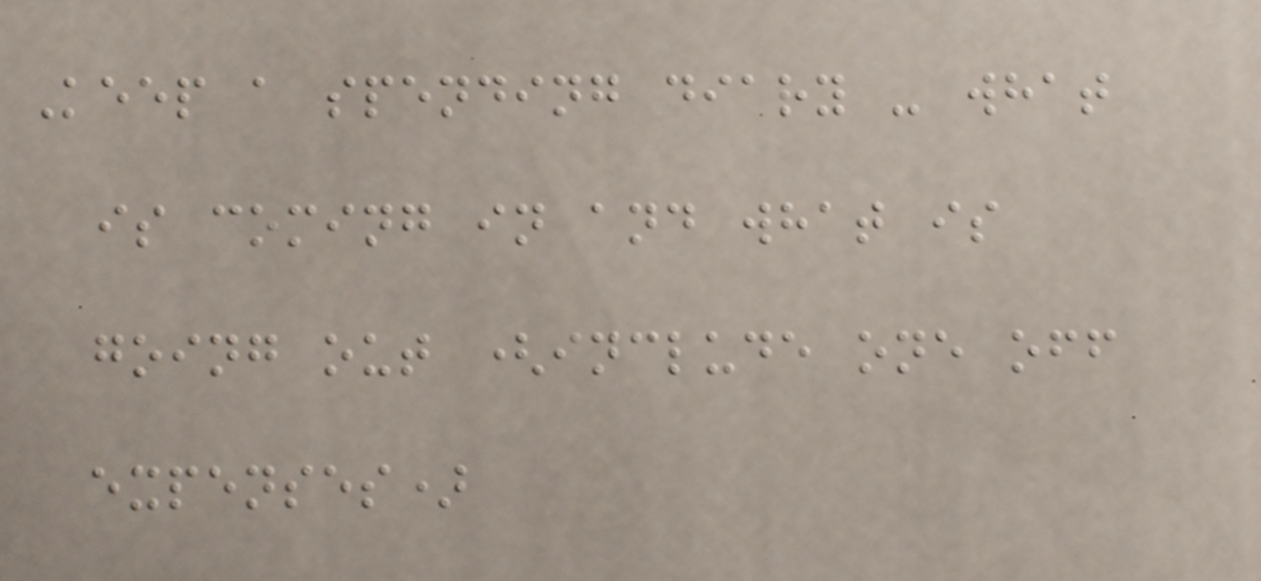Keep a spending diary - what
is coming in and what is
going out (include one off
expenses)
